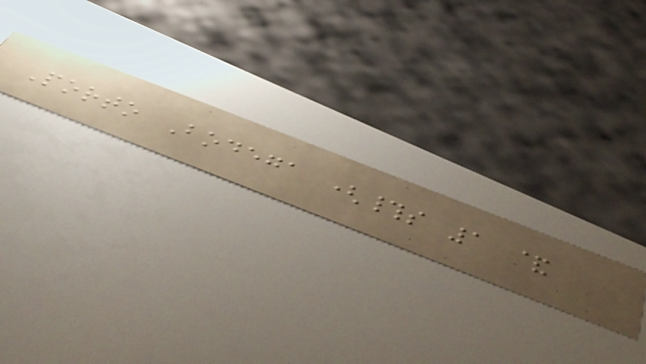Porto Bodega (#s 1 &
